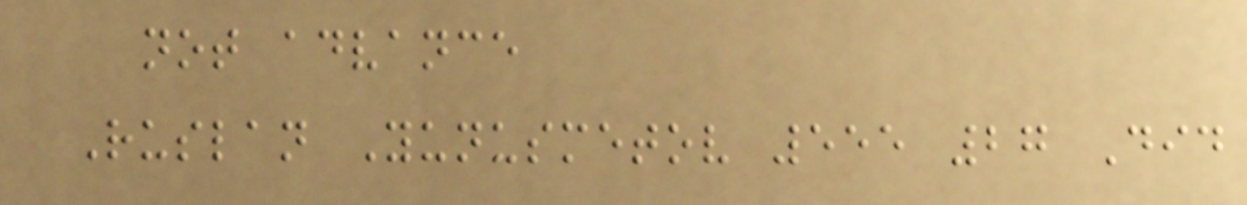not advance
Ruslan Yunusmetov 555 27 Did
